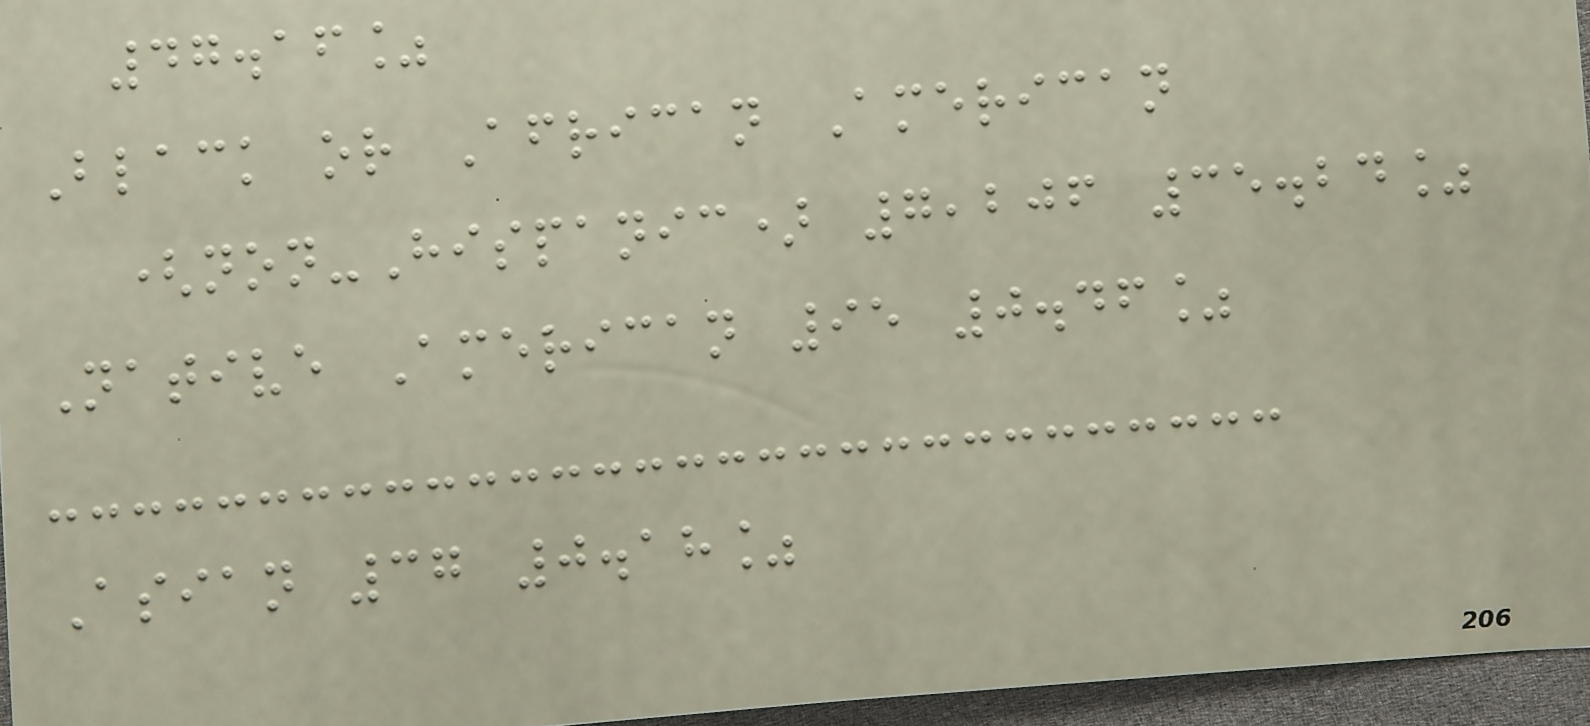47.16%
Black or African American
(non-Hispanic) 7,206 35.24%
Native American 95 0.46%
Asian 37 0.18%
